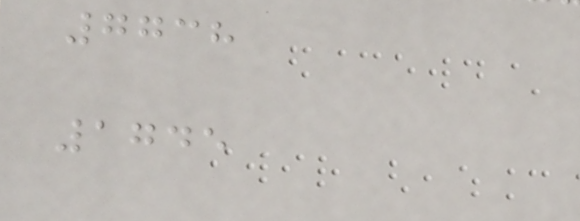7738
1745
